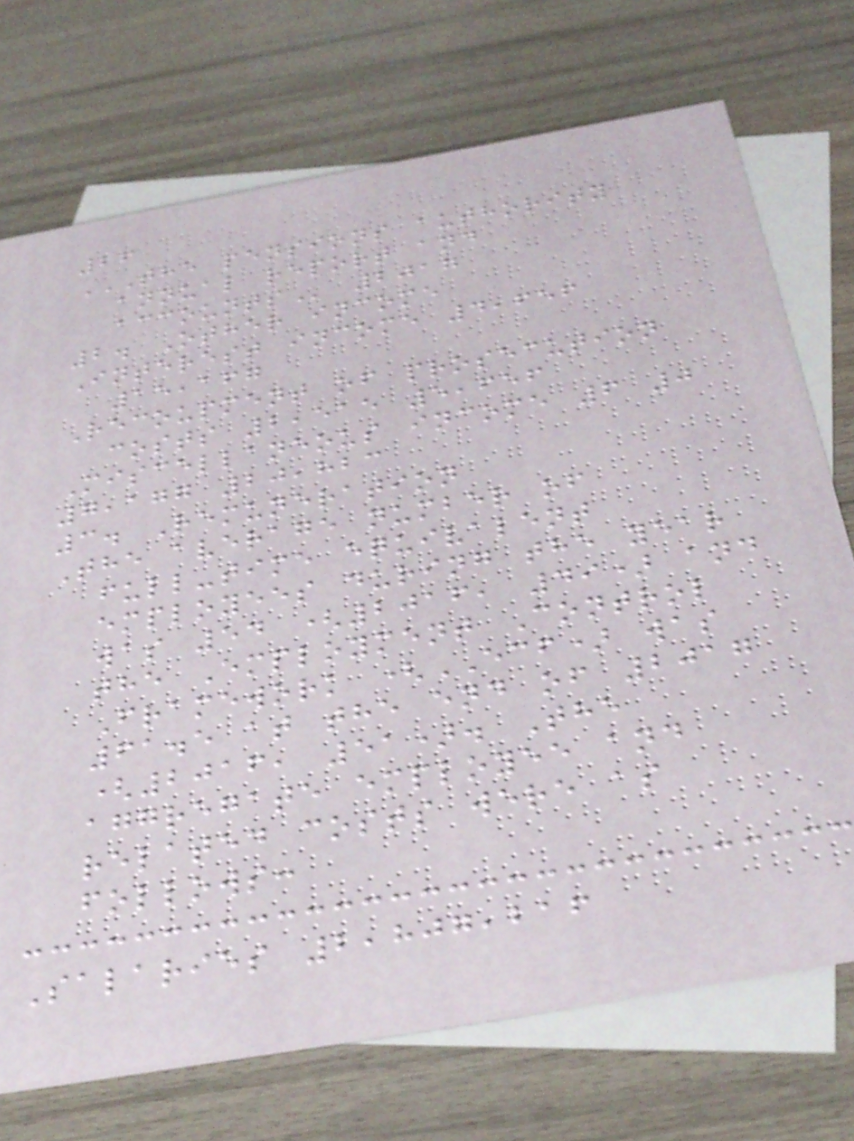26
THE PENSIONS AUTHORITY
ANNUAL REPORT AND
ACCOUNTS 2017
2. Other income
Interest income 4,656
15,167
Recoupment of prosecution
costs 2,515 5,656
Miscellaneous income 6 0
7,177 20,823
3. Remuneration
The average number of
full-time equivalent
employees during the year
was 54 (2016, 49) and
the Employment Control
Framework (ECF) was
61.5 at the end of 2017
(2016, 51). The
aggregate employee and
related costs were as
follows:
Salaries 2,807,216
